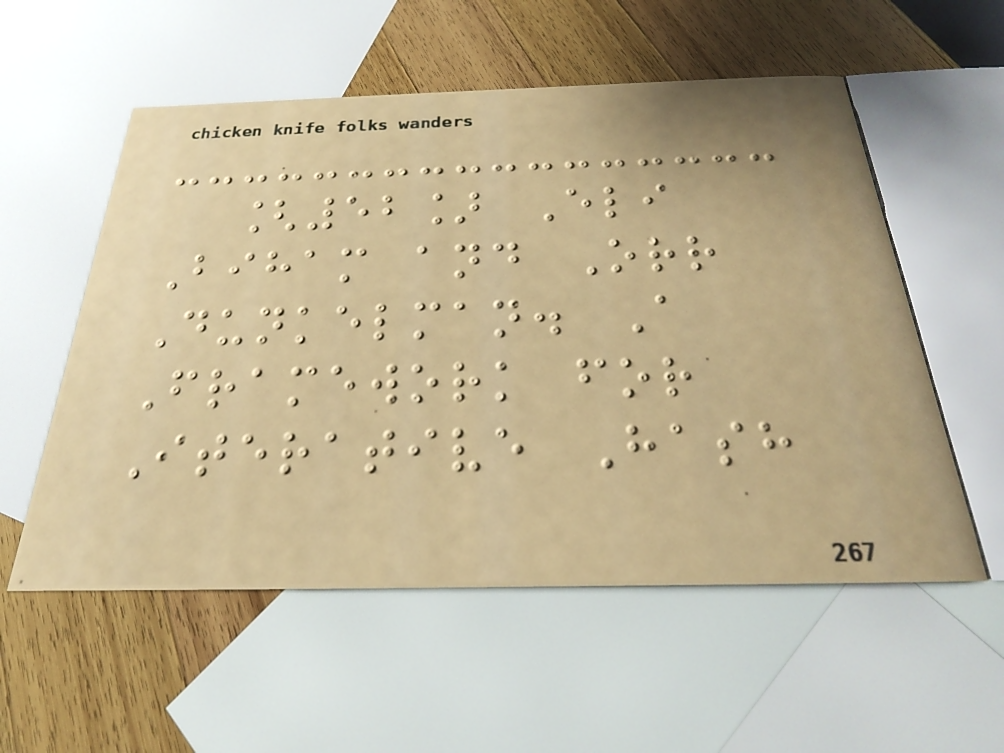[52] Eli
Biham and Orr
Dunkelman. A
Framework for
Iterative Hash
